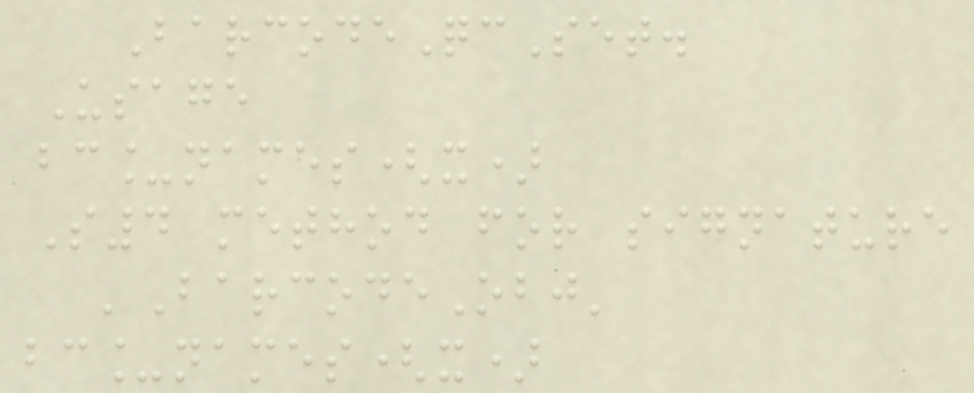BarcodeQcSet.
Usage
bc_names(x)
S4 method for signature
'BarcodeObj'
bc_names(x)
